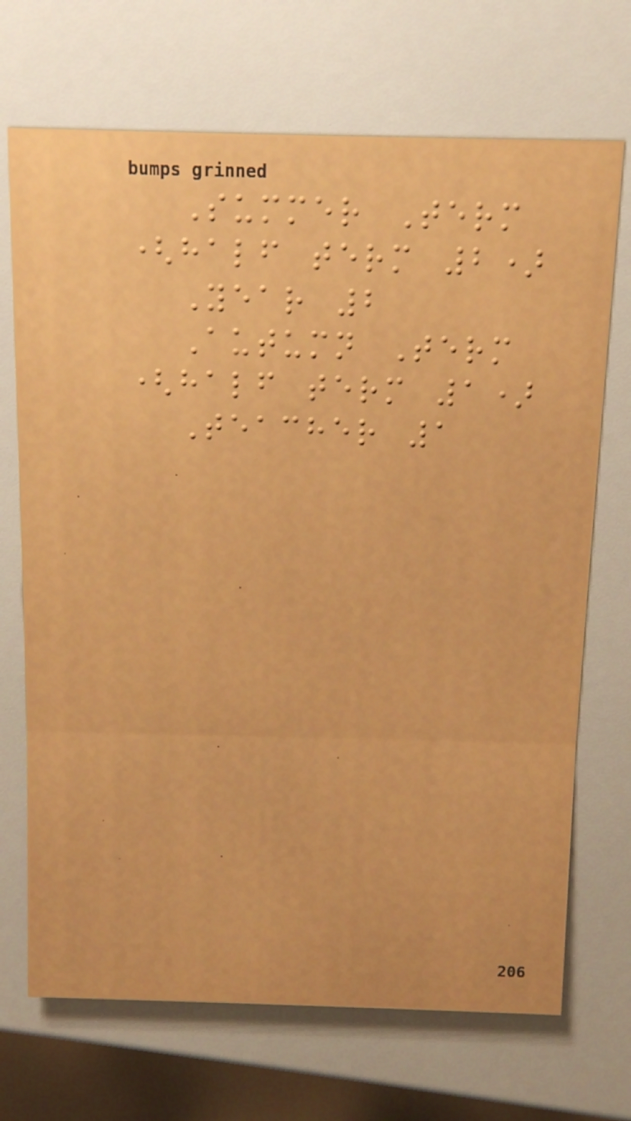Summer Term
(half term 2)
Year 2
Autumn Term
(half term 1)
Teacher 1
